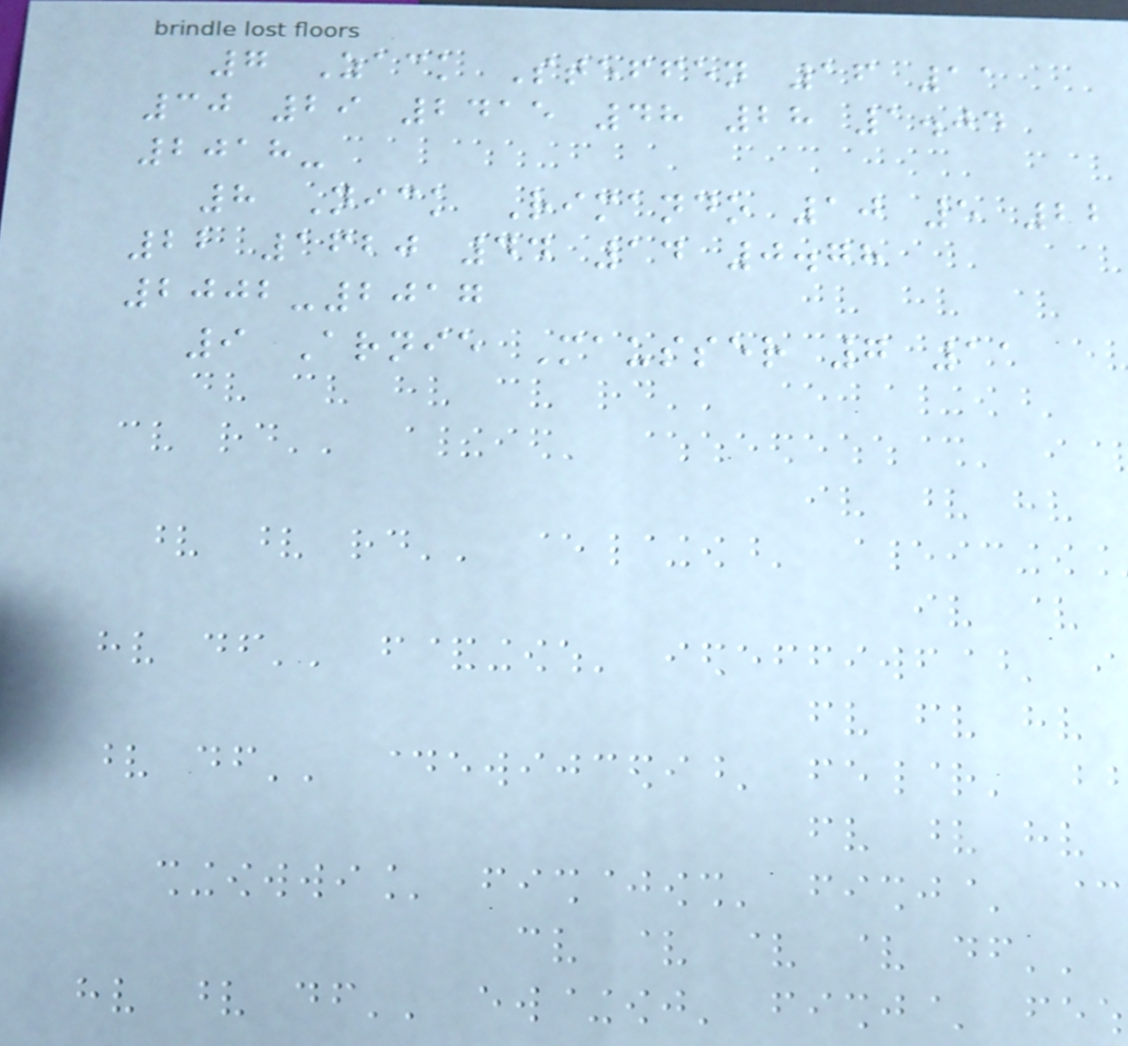7 Zack Steffen 16 11
30 29 2415 48 28 1.04
2018-
8 Nick Rimando 10 5 22
22 1620 44 14 0.78
2002-2017
9 Arnie Mausser 7 11
